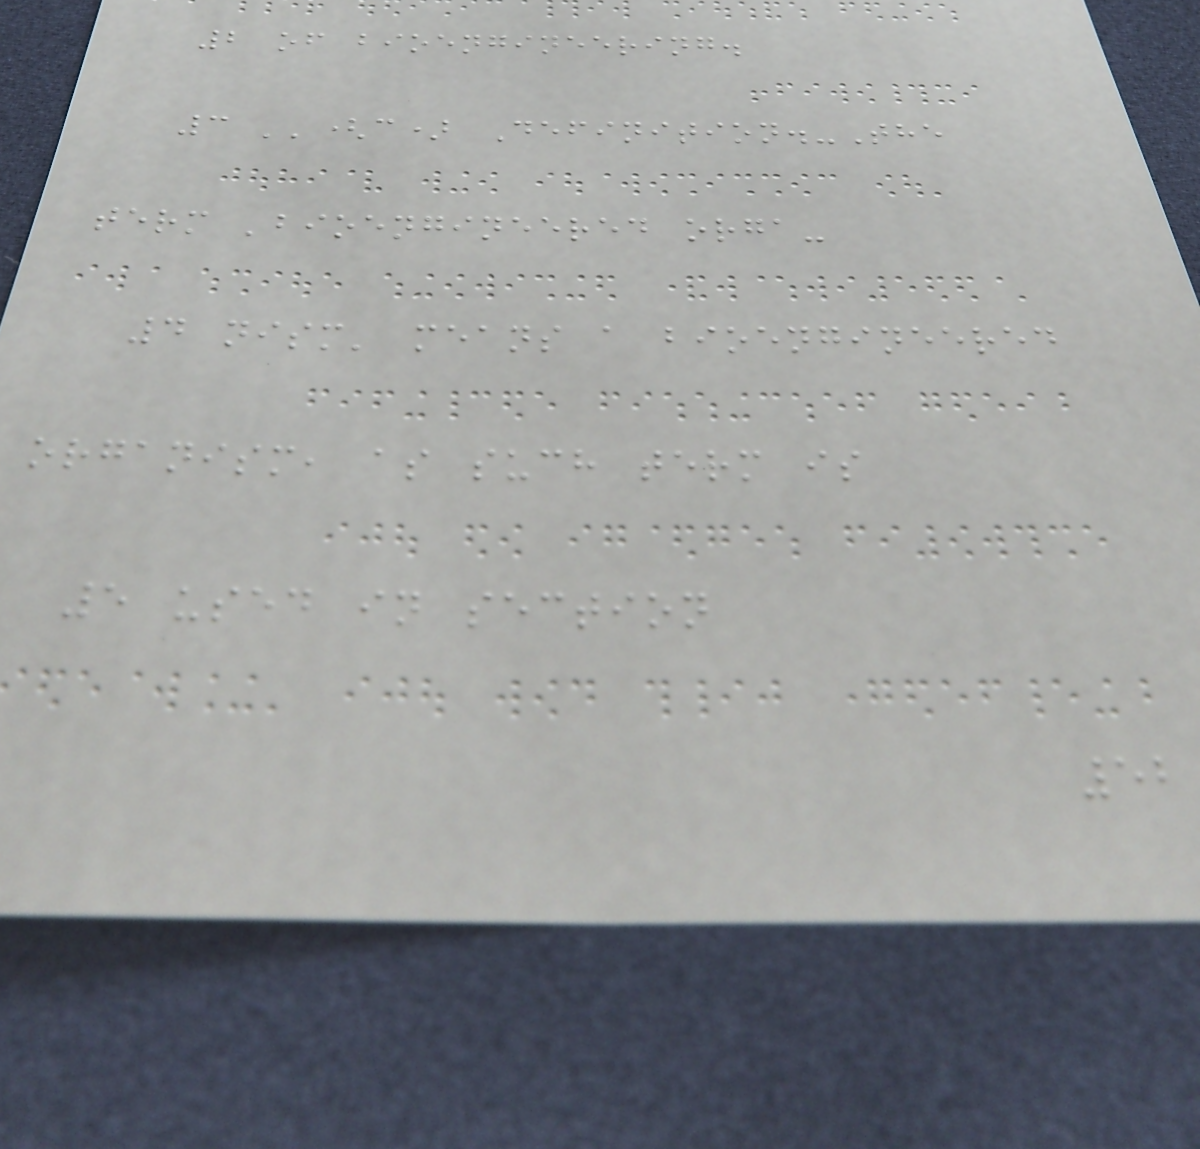2 of bioengineering.
3 ''(c) Definition.-The
term 'bioengineered orga-
4 nism' means a bioengineered
organism, as such term is
5 used in section
52
